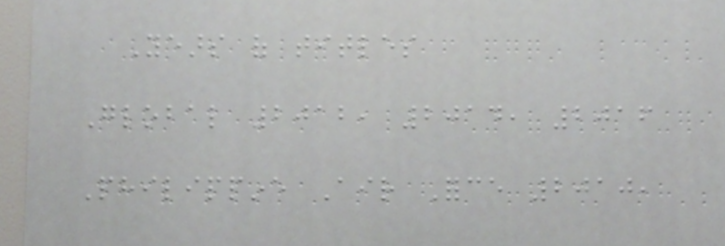Years of titles
Global 2012, 2014, 2016
Philippine Air Force 2010,
